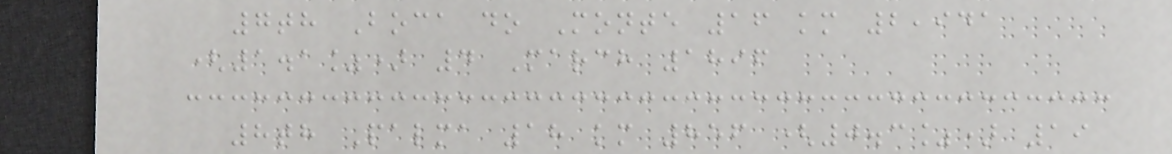7th Boca do Monte 16 km 2,941
(1.1%) 4 March 1896
8th Palma 18 km 856 (0.3%) 19
